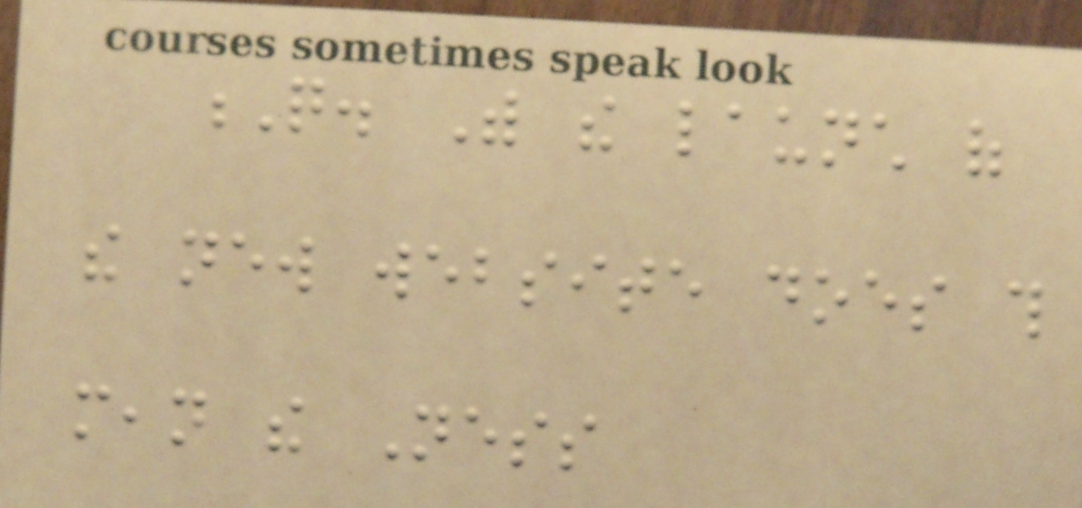Q. With the launch of
the new website does this
mean the Ness
